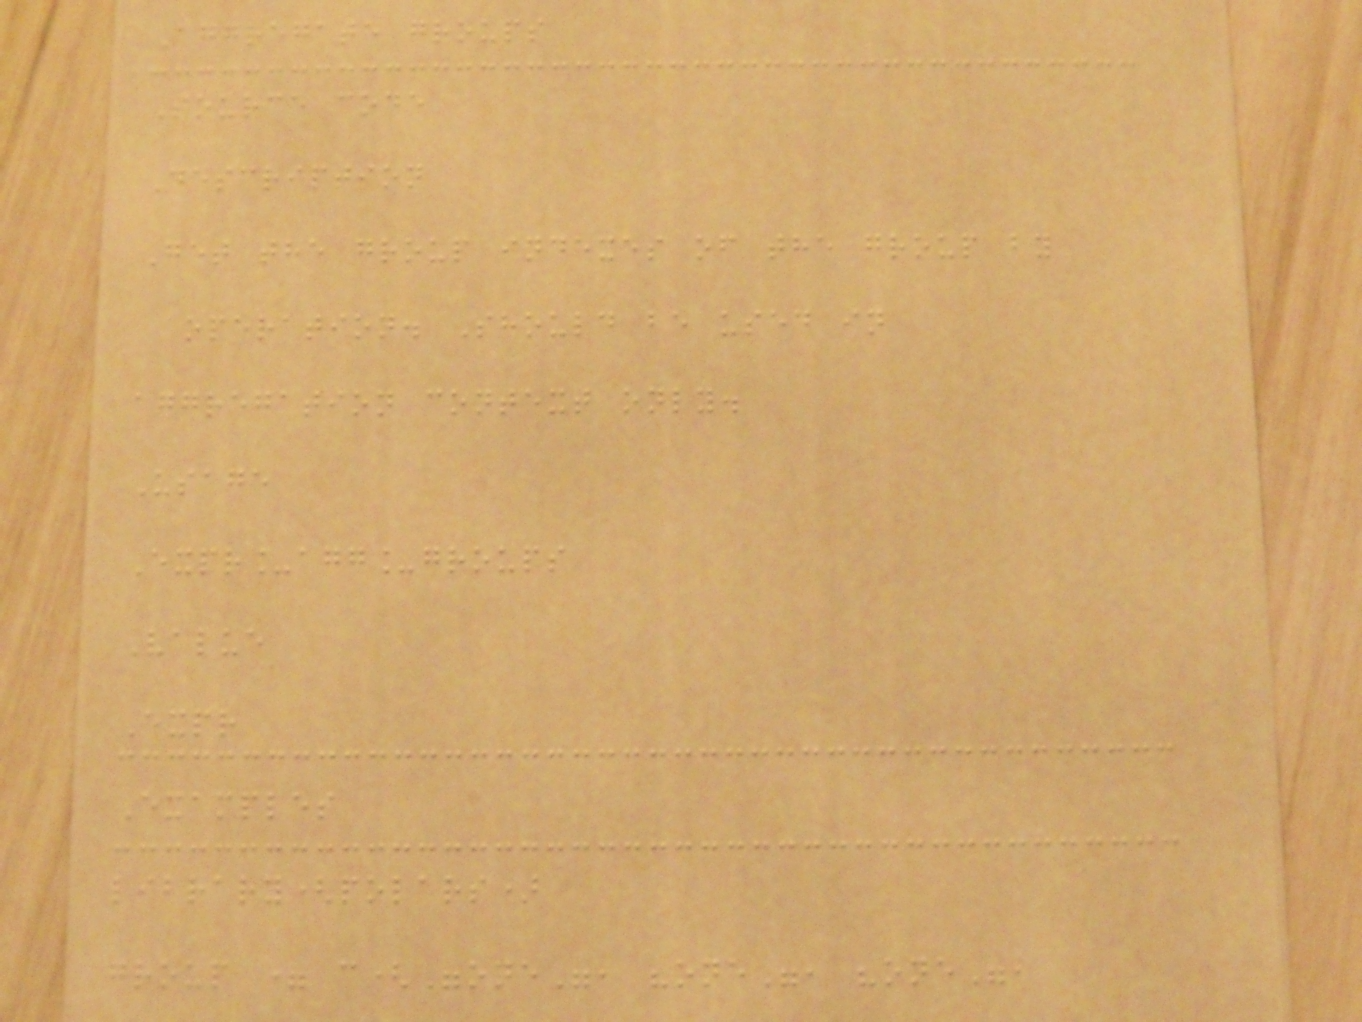Aggregate groups
Source code
Description
Get the group indexes of the group by
operation. Should be used in
aggregation context only.
Usage
Expr_agg_groups
Value
Expr
Examples
library(polars)
group = c("one", "one", "one",
